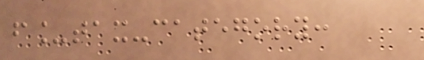f_tax-category:
